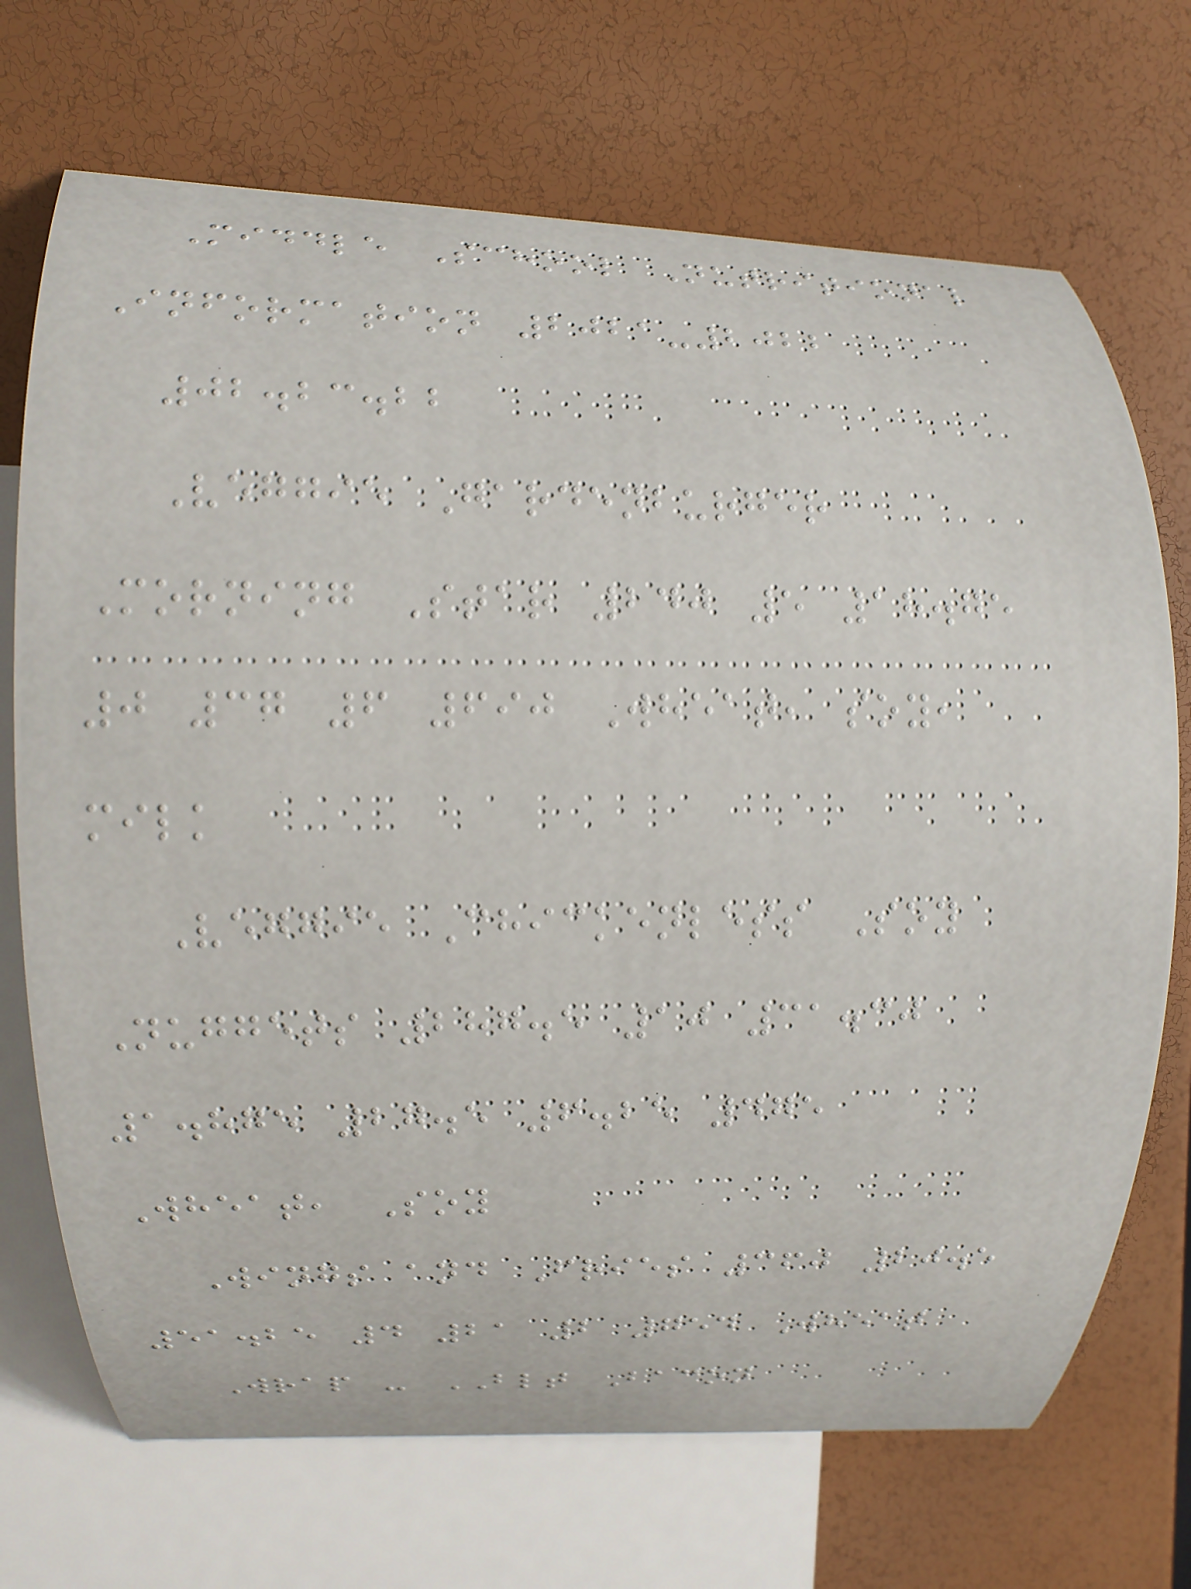Middle School Nutritional
Information 2021-2022
02.23.22
Veggie Gardenburger
Morning Star 240 5 18.75
0 37 6 690 Wheat, soy,
milk
Veggie Chickenless Soy
Nuggets 287.5 10 31.30
1.875 27.5 6.25 475
Wheat, Soy
Wings and Fries 360 20.5
51.25 4 21 2 754 Wheat
Wrap - BLT Bacon
